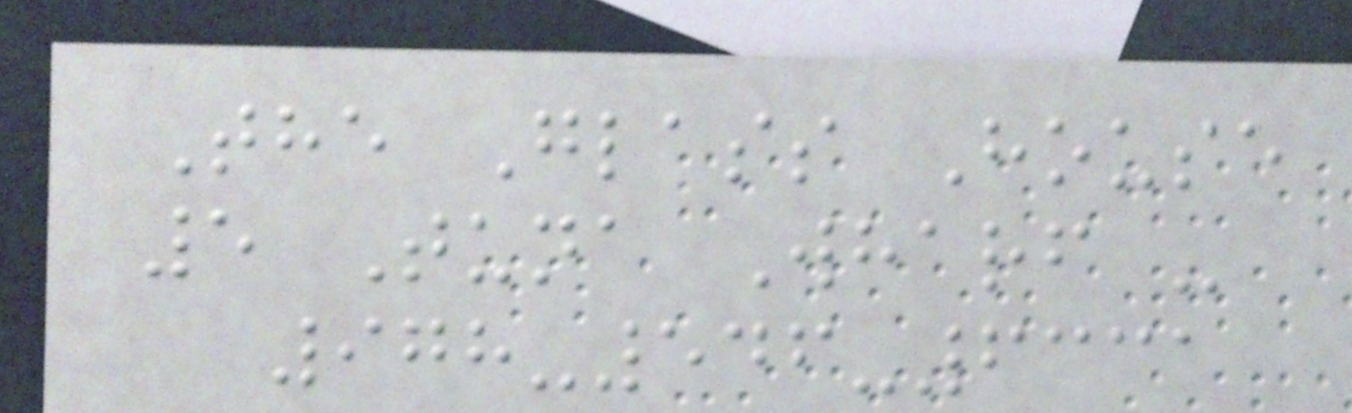The Glass House
5 Tuna Wharf -
978-546-6331
